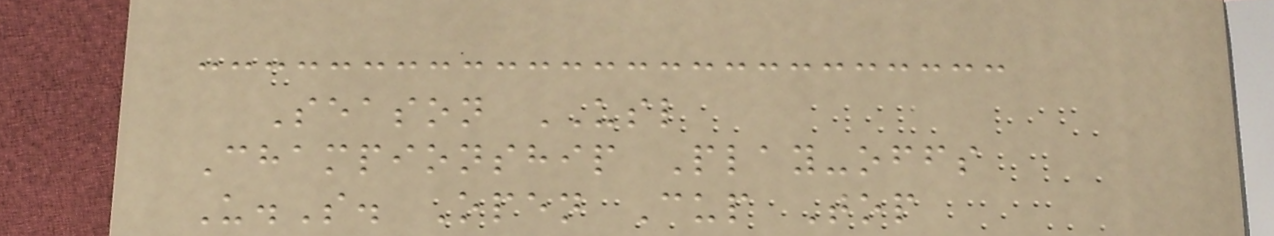Season USL
Championship Play-offs
U.S. Open Cup Top
